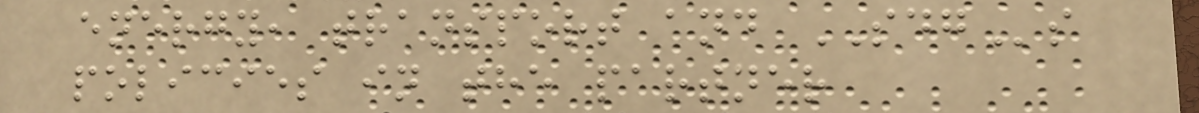energy, transport and SDGs
policies in the partner
